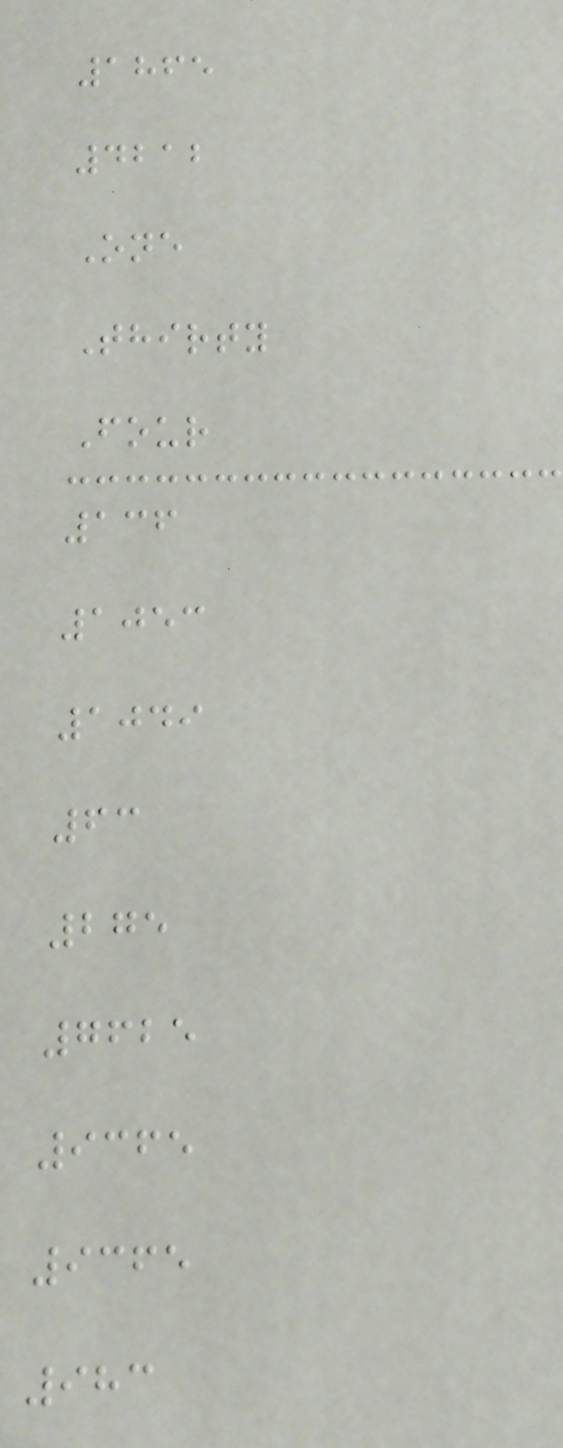1865
4212
One
Thirty
Four
136
1053
1049
63
275
7625
9365
9365
983
